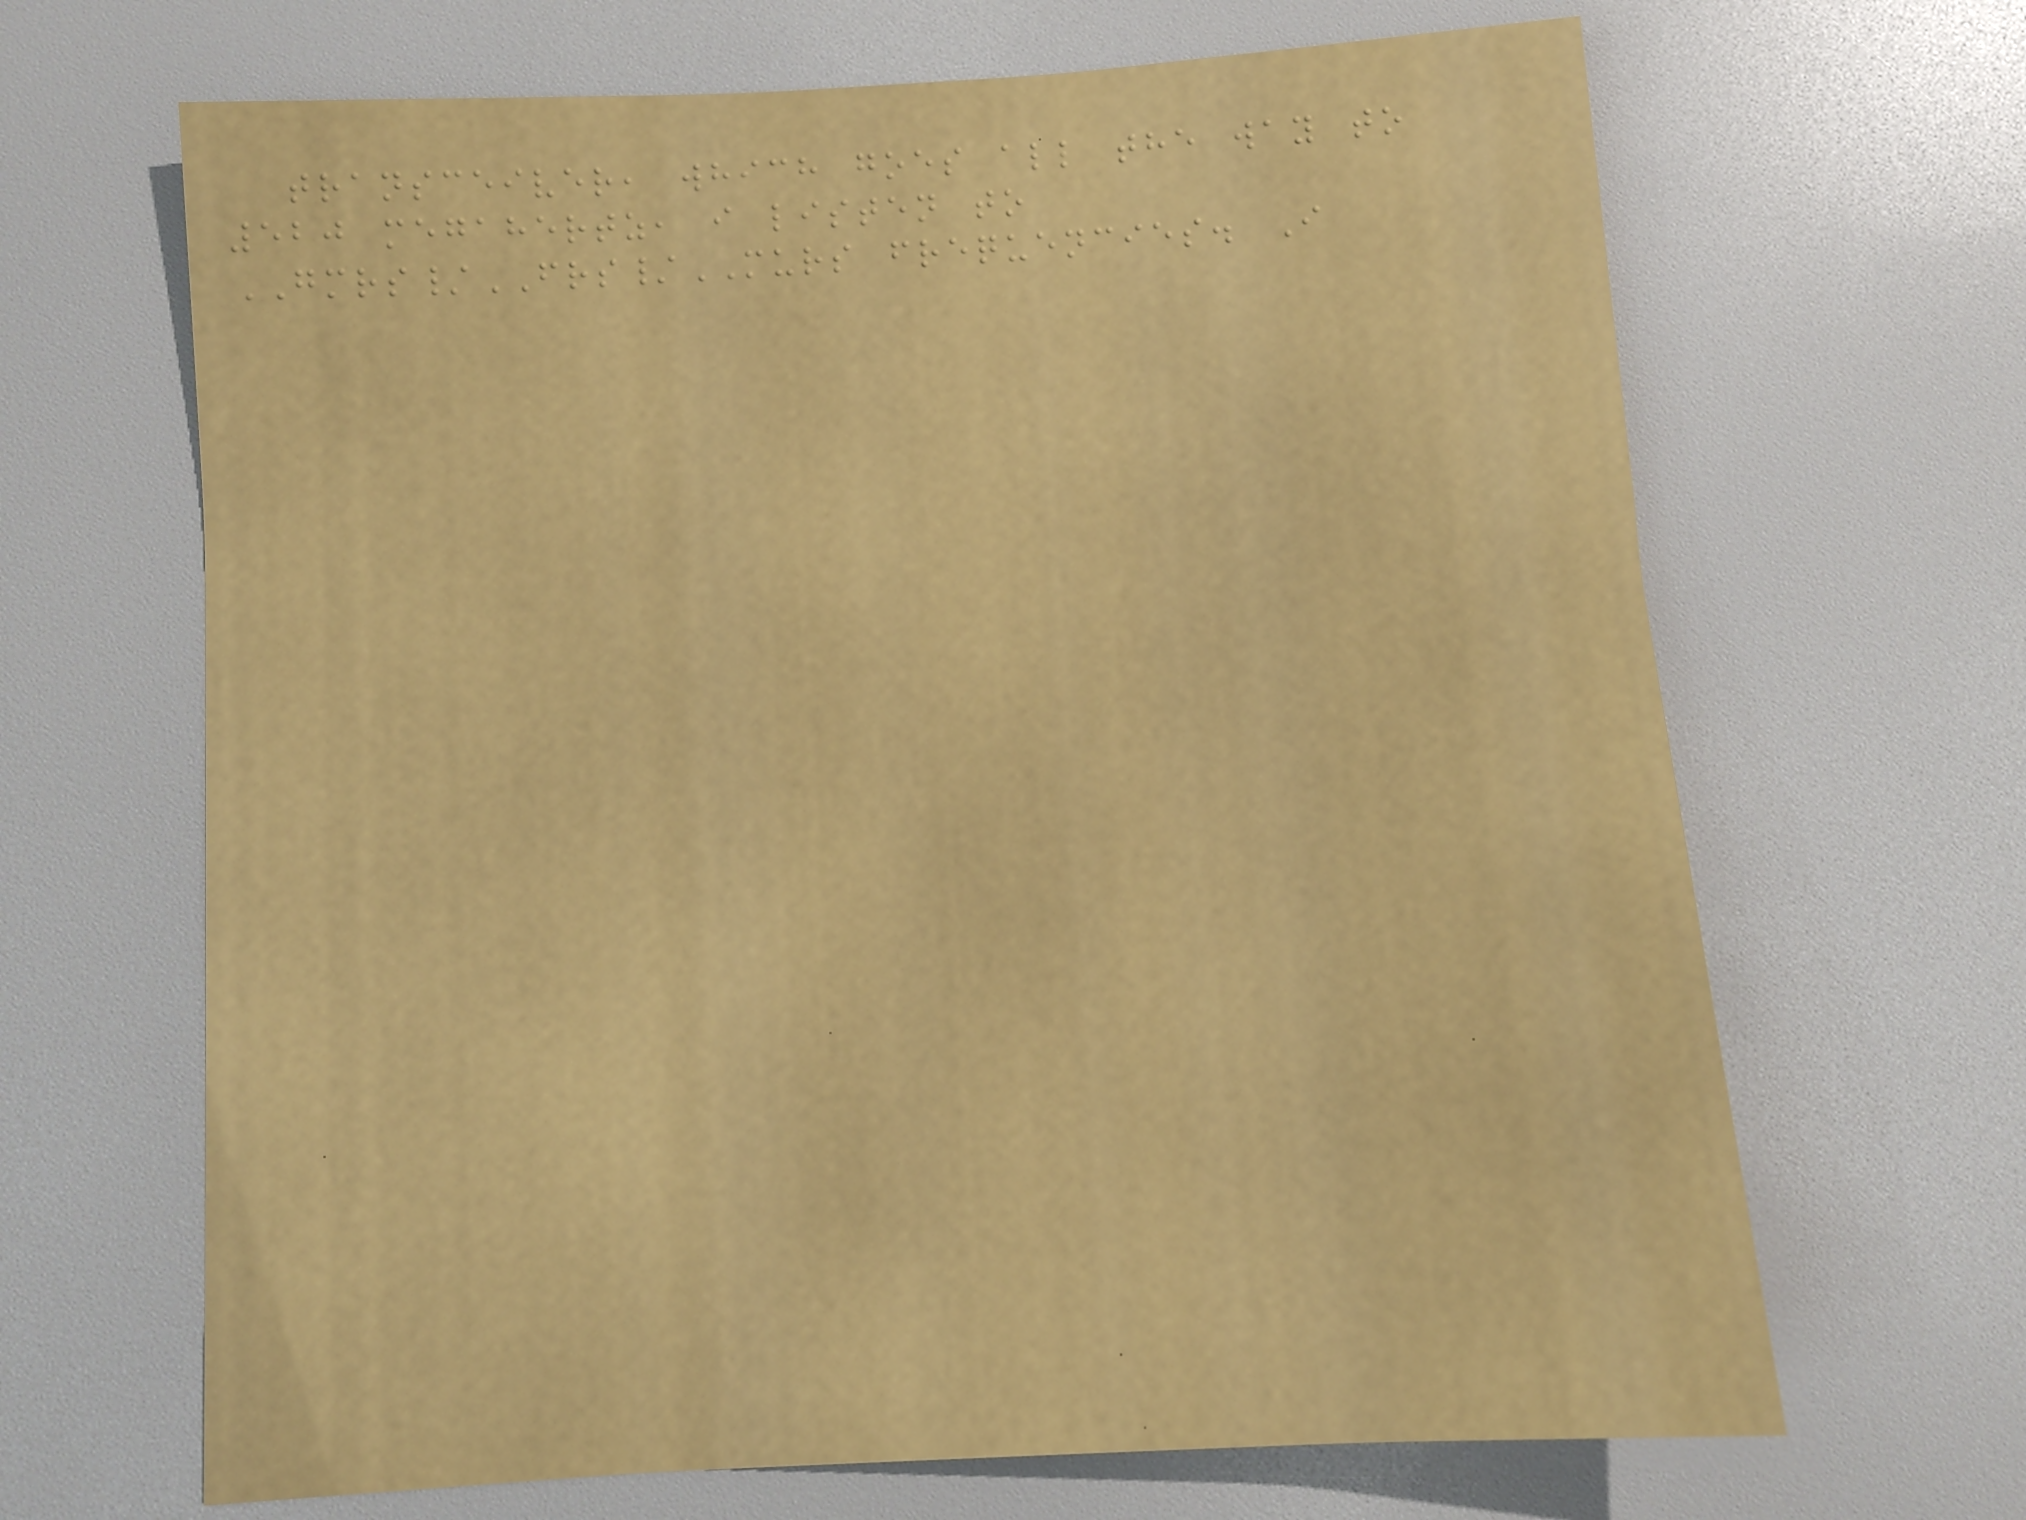transceiver, which goes all the way to
520 megahertz, i listen to
GMRS/FRS/MURS frequencies. I
